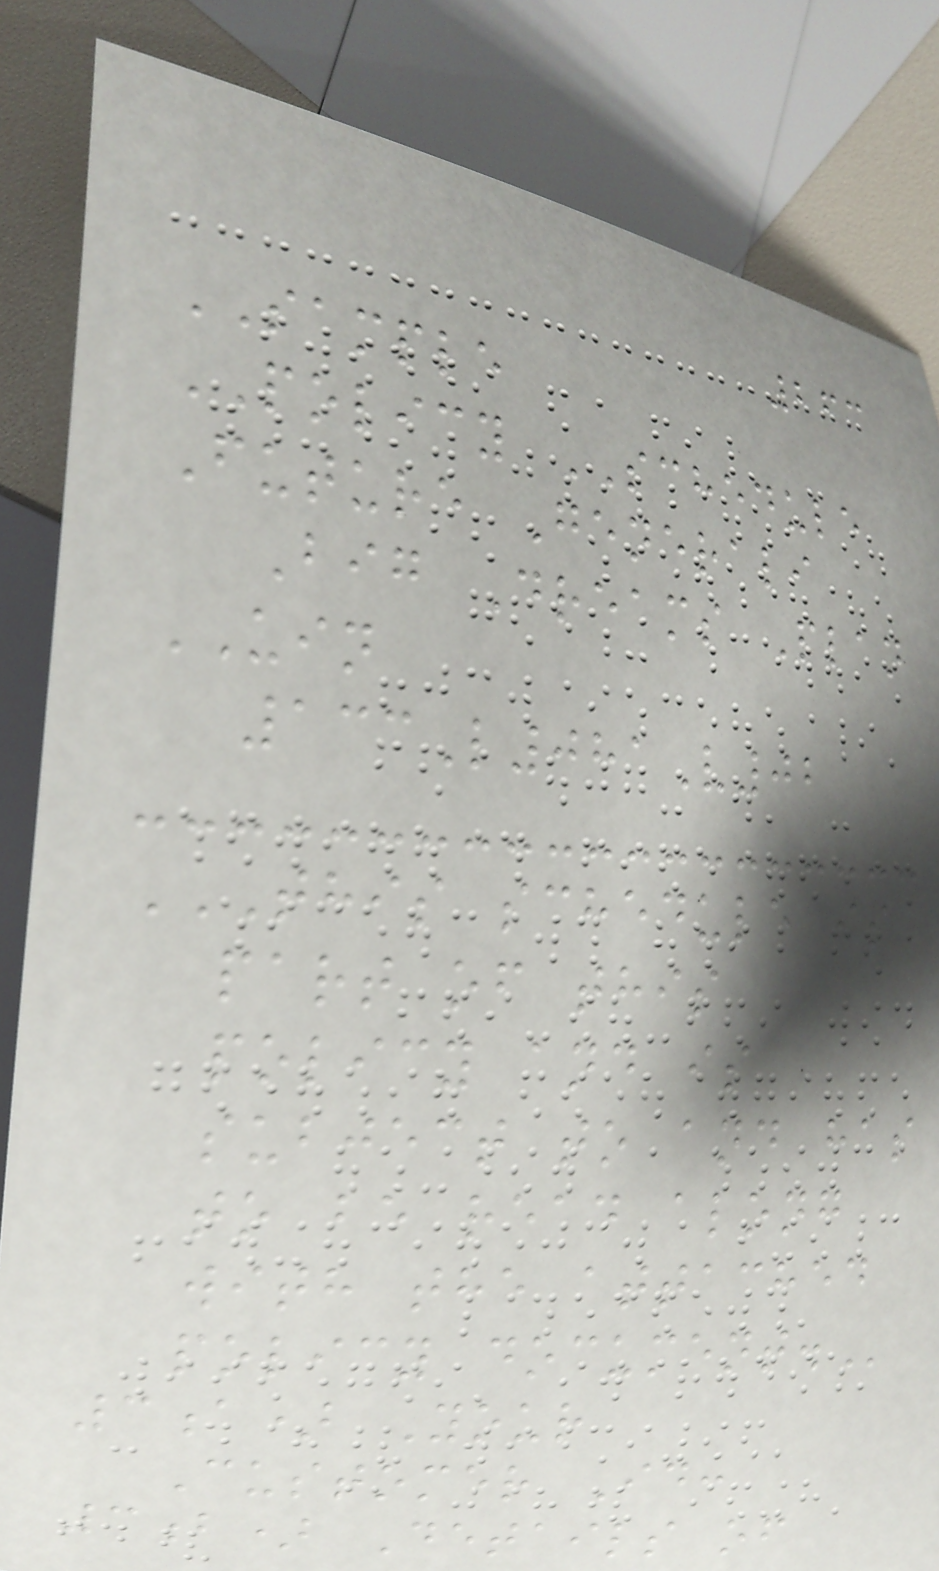263
SAMPLE
POLICY SCHEDULE
Future Generali
Big Dreams Plan
UIN
133L081V02
THIS SCHEDULE IS
PART OF THIS
POLICY AND IS
SUBJECT TO AND HAS
TO BE READ ALONG
WITH THE ATTACHED
POLICY DOCUMENT.
3a) Your
Customer Id:
3b) Details of
